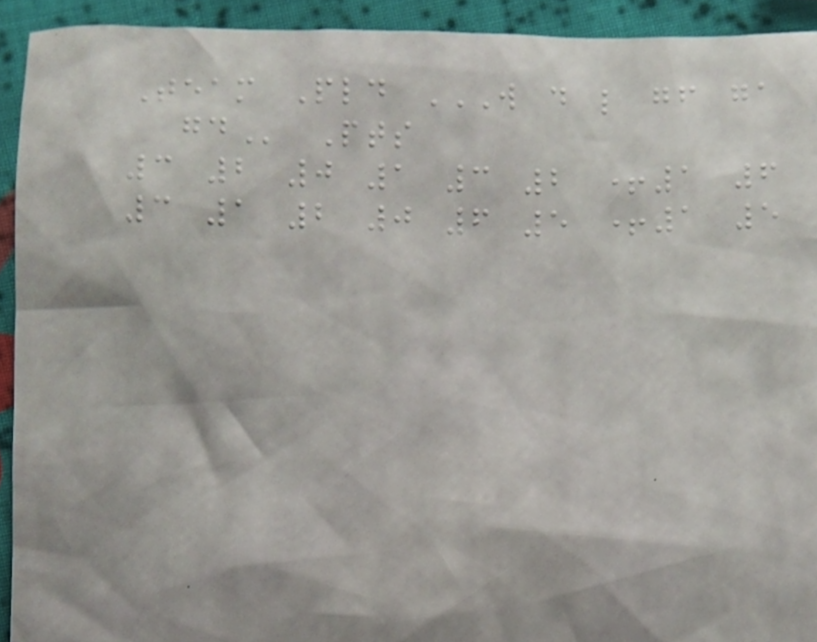Team Pld W D L GF GA
GD Pts
3 2 0 1 3 2 +1 6
3 1 2 0 6 5 +1 5
